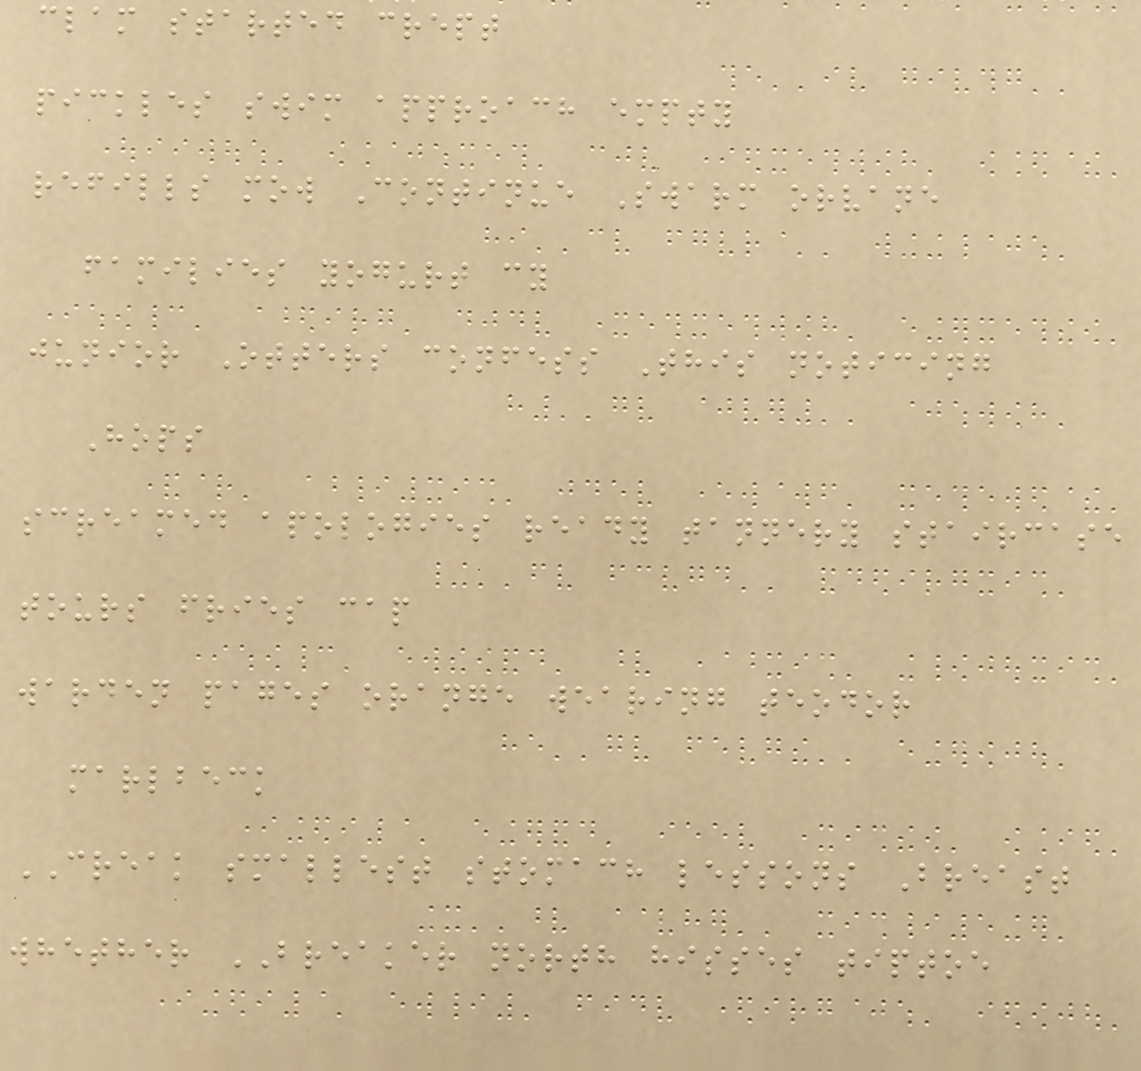clam started crept
pickles swim approach empty
refills mow Continue Swarm orvane
families yogurt cy
junior Otters confess This noticing
Hops
screamed apologies ready tannery staircase
tours fries cap
warden pages orange wearing teodor
marlbeck
CREAK smallest stomach lessons Breast
whether BREAKER north hisses tiptoe
